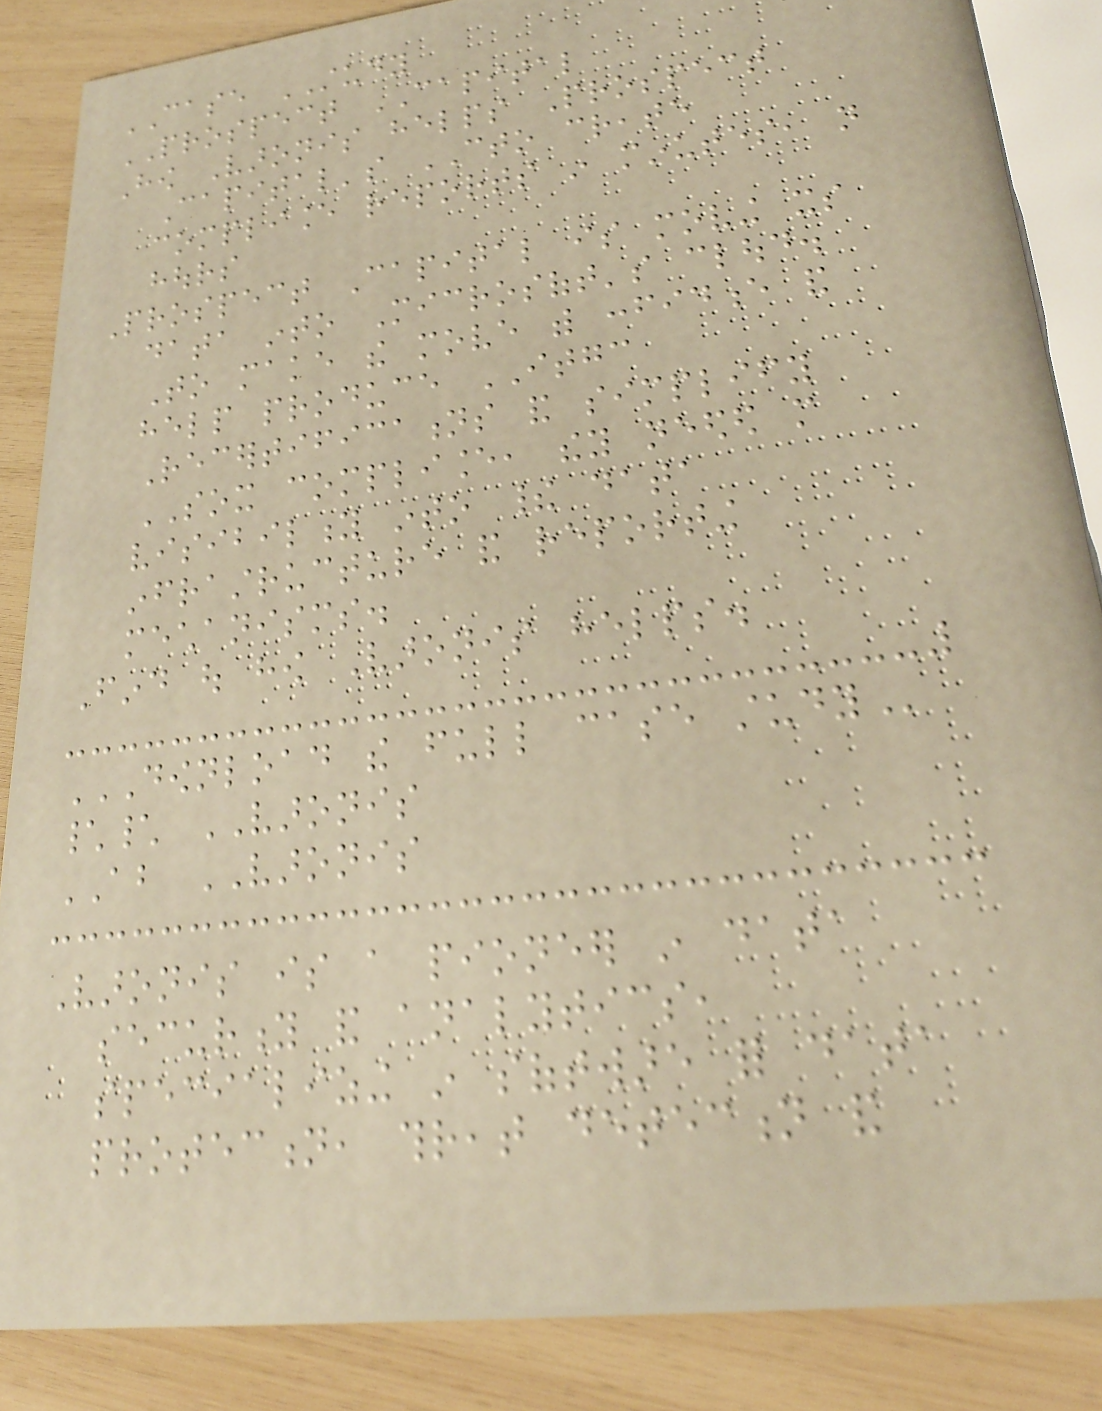CASE STUDY
PROSPECT CAPITAL
How Varonis helps Prospect
Capital's CTO create
compliance reports in minutes, not
hours
Prospect Capital is moving its
data into Microsoft's cloud.
To make the move with confidence and
help produce ITGC
Recertifications and simplify
SOX compliance, they needed more
visibility into their data
infrastructure and reporting
mechanisms.
Find out how Varonis helps.
DOWNLOAD THE FULL CASE STUDY
\\ VARONIS
ABOUT VARONIS
Varonis is a pioneer in data
security and analytics,
specializing in software for data
protection, threat detection and
